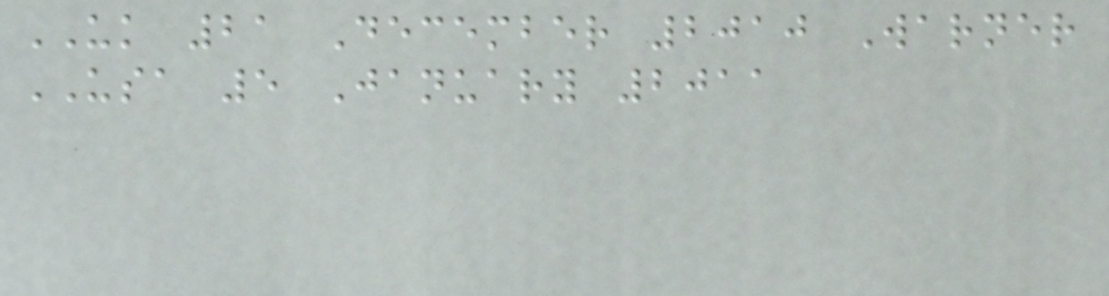UK 21 December 2010 Warner
USA 5 January 2011
